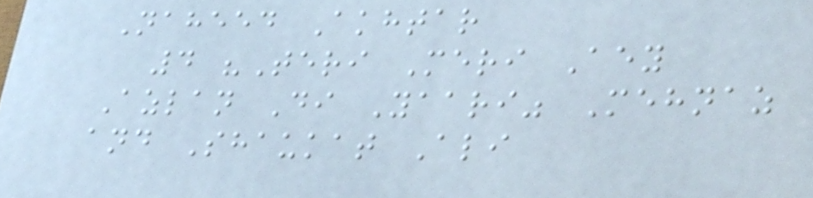Naheed Akhtar
4 "Teri Meri Aey
Azlan Di Yaari" Mehnaz
and Shaukat Ali
